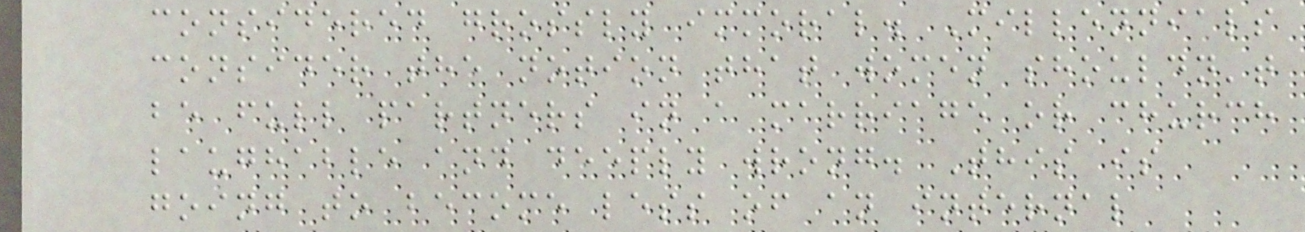considered grossly immoral. Millennials
consider the notion that women shouldn't
be full partners in a marriage or church
laughable and deeply wrong. This is
going to become less of an internal
